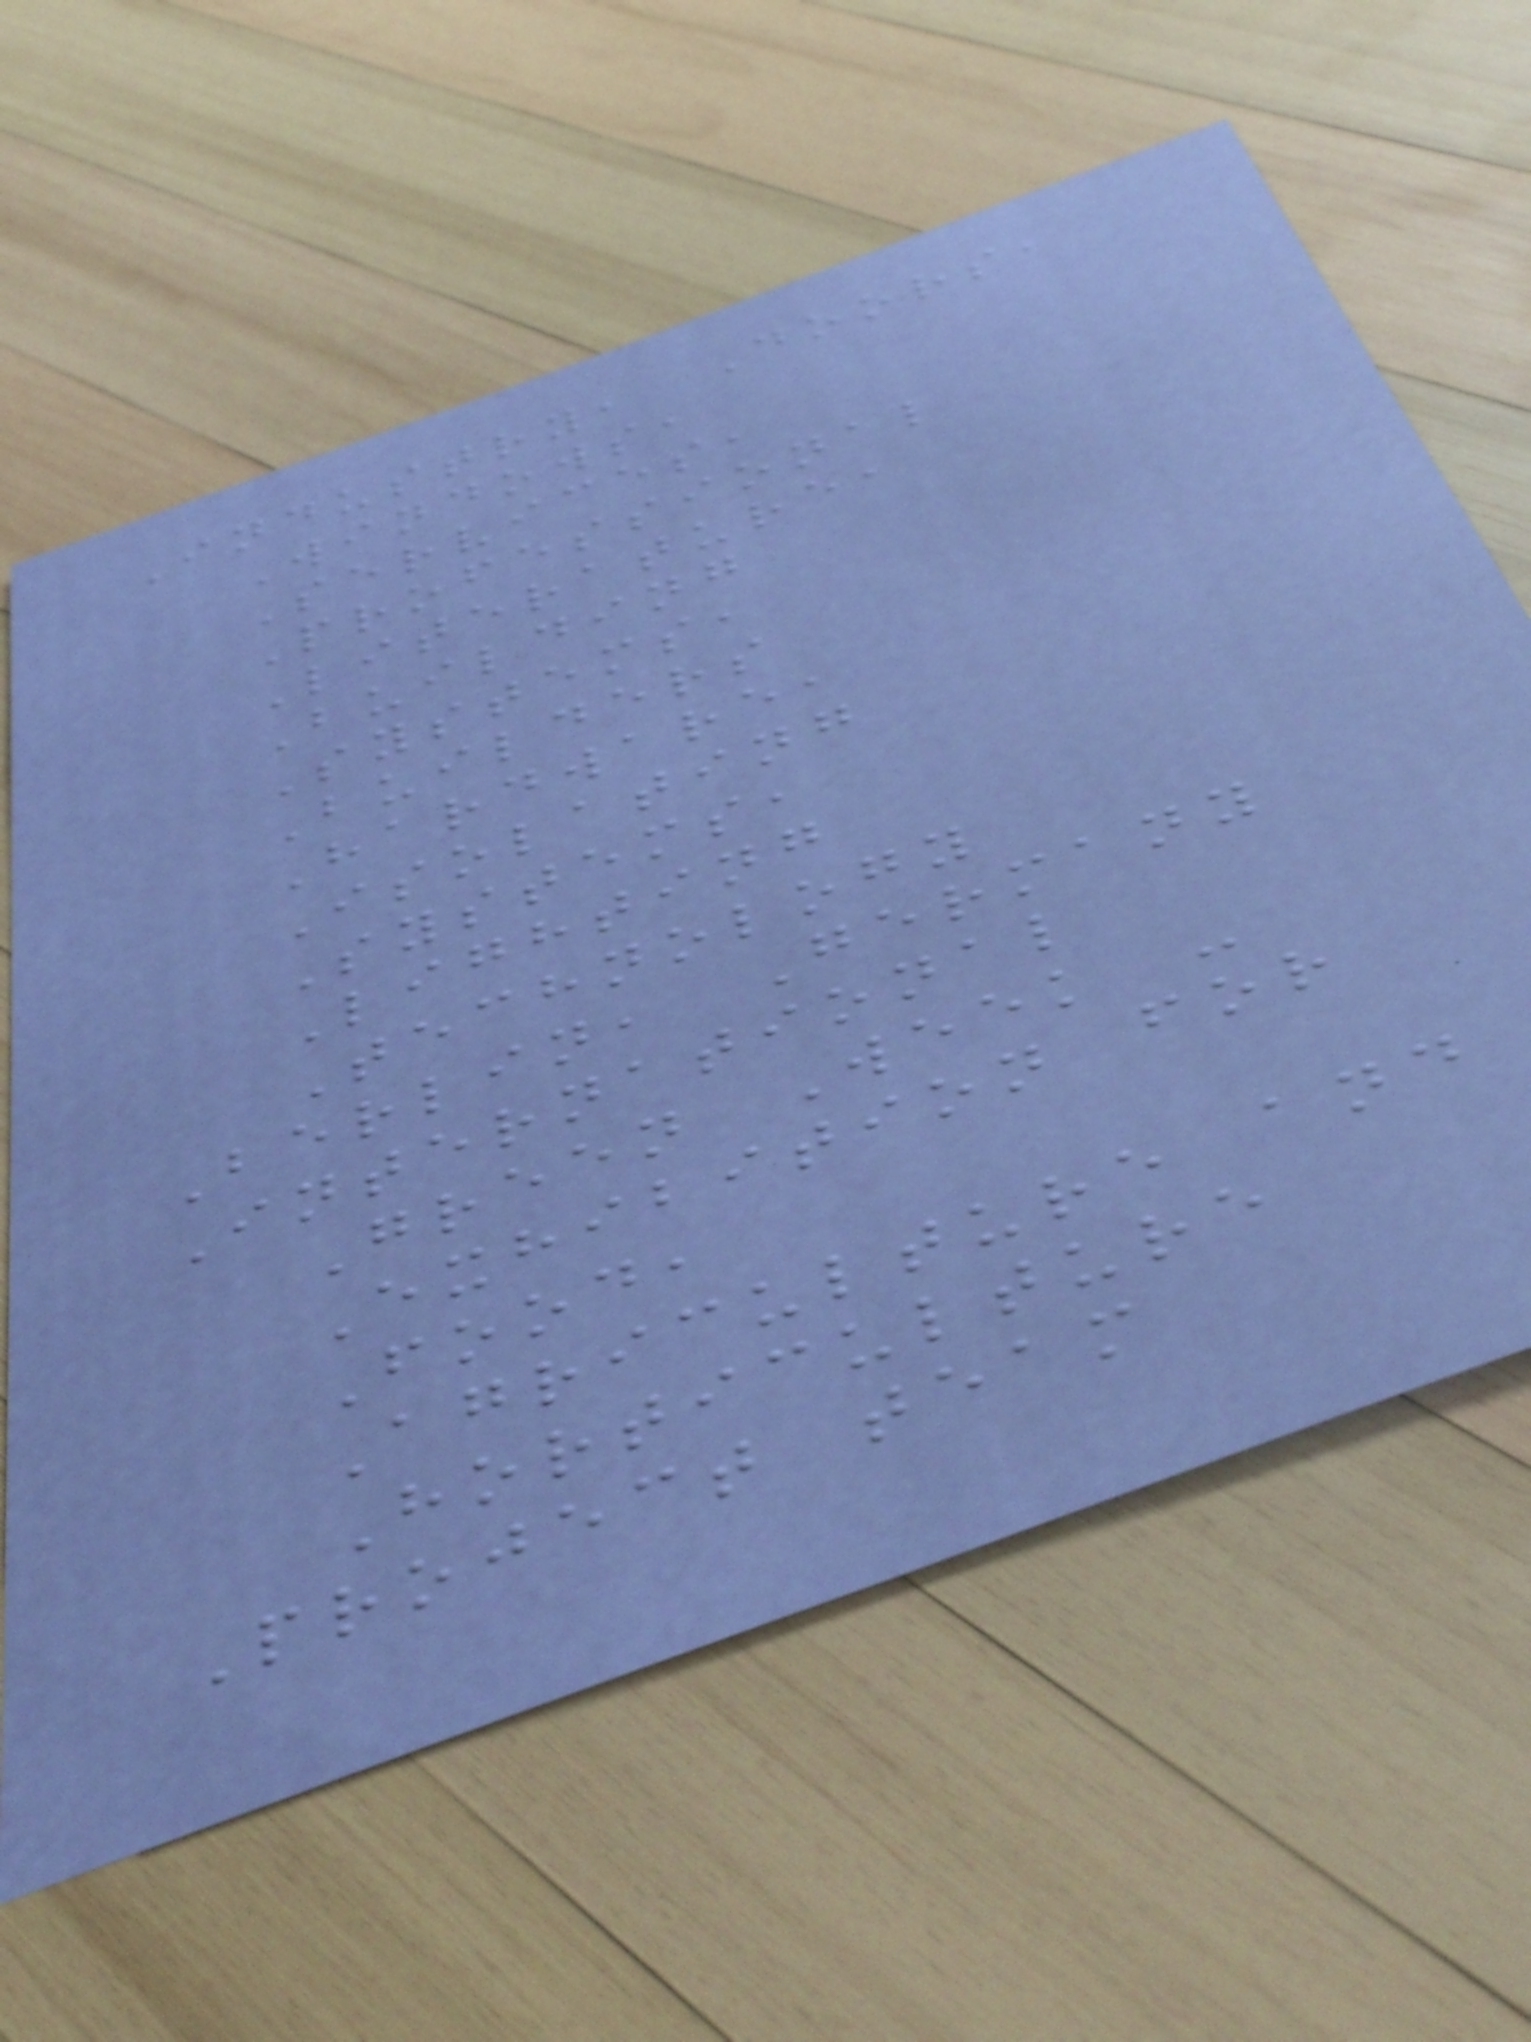Industry, Doors,
Windows,
Services,
Professional
Literature,
Building
Systems,
Builders
Hardware,
Isolating
Systems,
Lighting
Technology
Berlin, Germany
International
Green Week -
Exhibition for
Food,
Agriculture and
Horticulture
Project team
